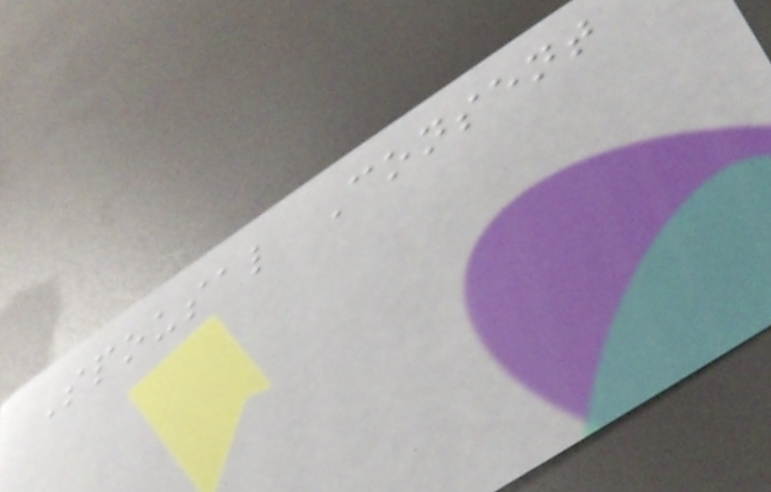Spousal Consent
